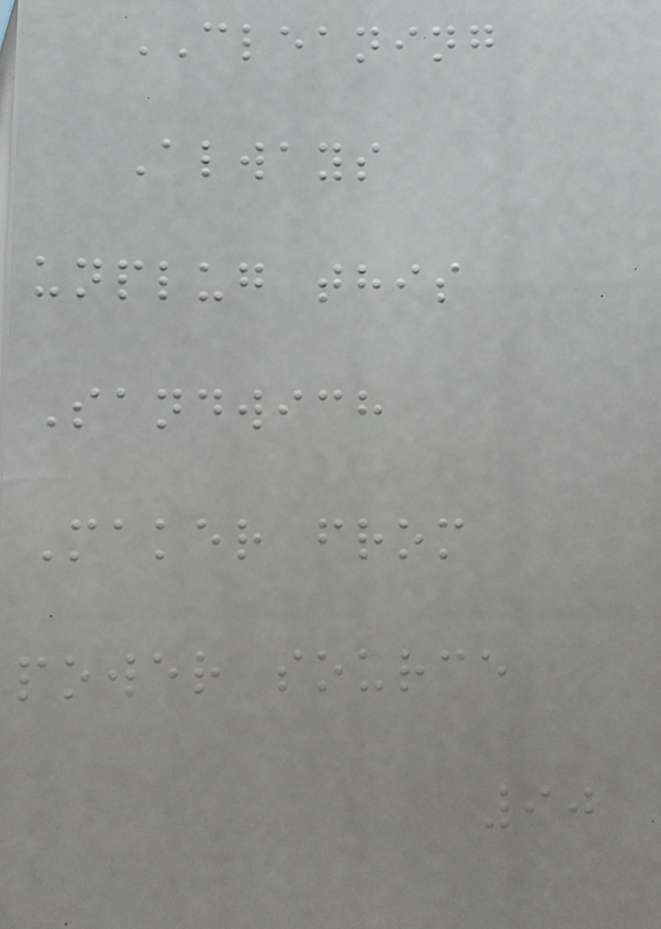CLEANING
Always
unplug this
Sandwich
Maker from
power source
90
